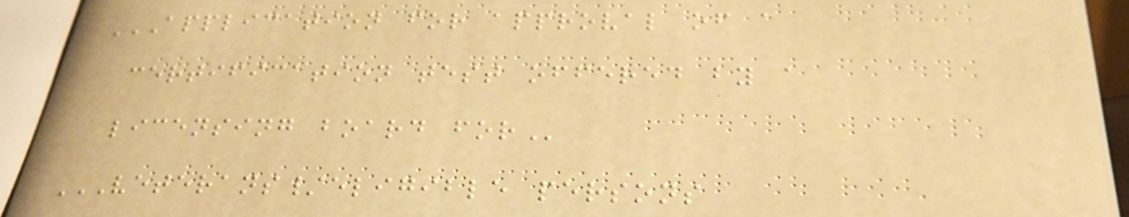APPLICATION FOR APPROVAL OF A
CERTIFICATION TEST OFFERED BY A
LICENSING BOARD FOR
VETERANS/ELIGIBLE PERSONS
